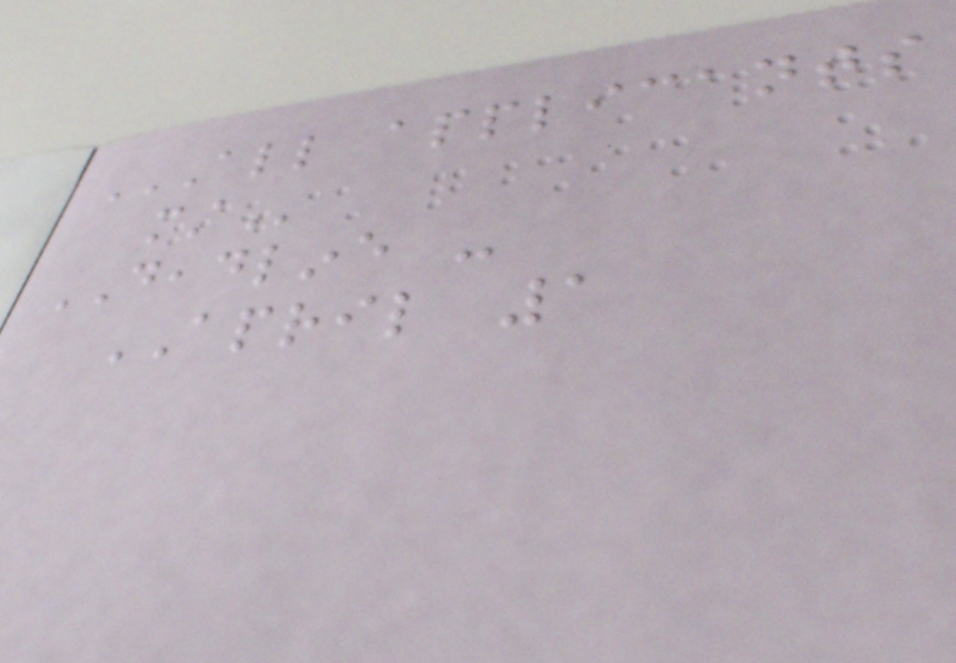ALL APPLICANTS
MUST
DEADLINE -
APRIL 1
